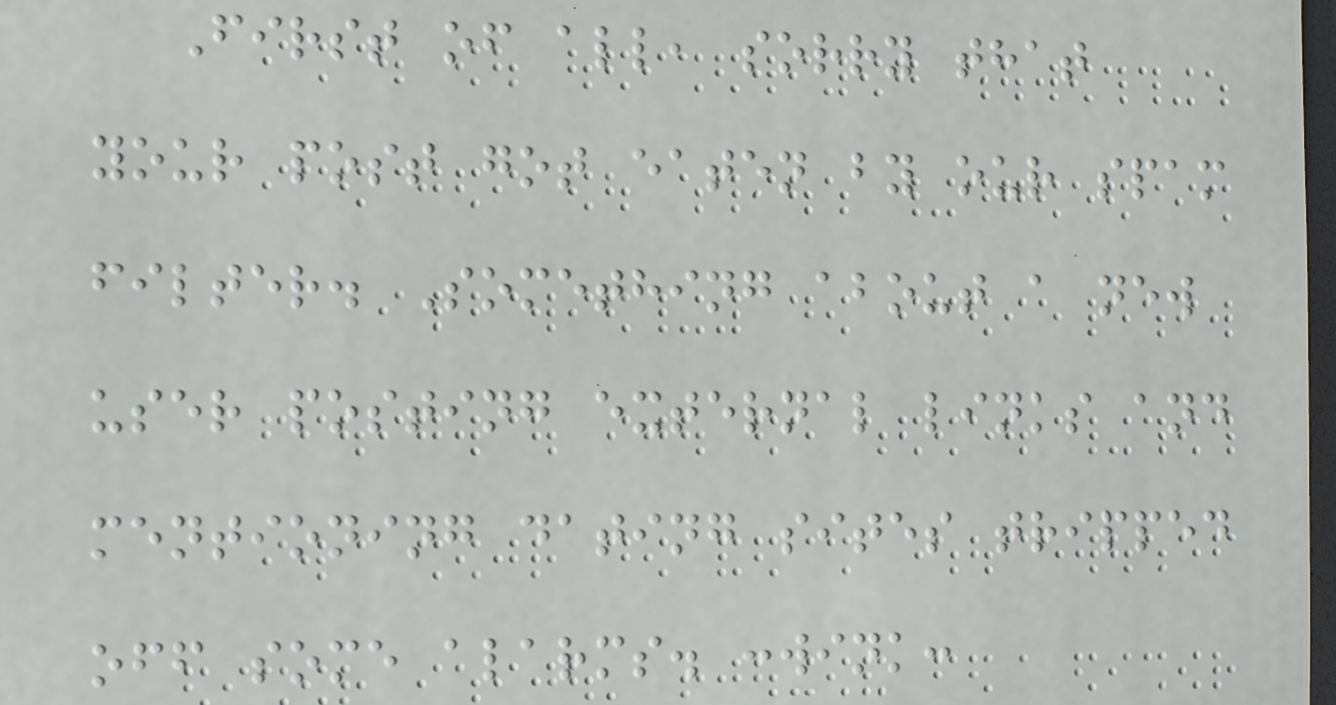First of all, sorry that
your post got eaten by our spam
filter. Something about a new
user posting external links and
mentioning dating sites tripped
off some alarms. :wink:
